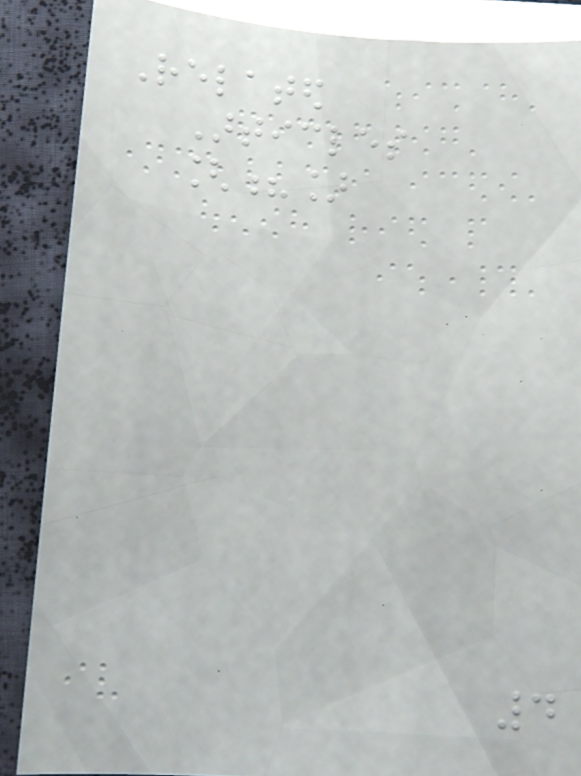Related
Articles
[?]
4
